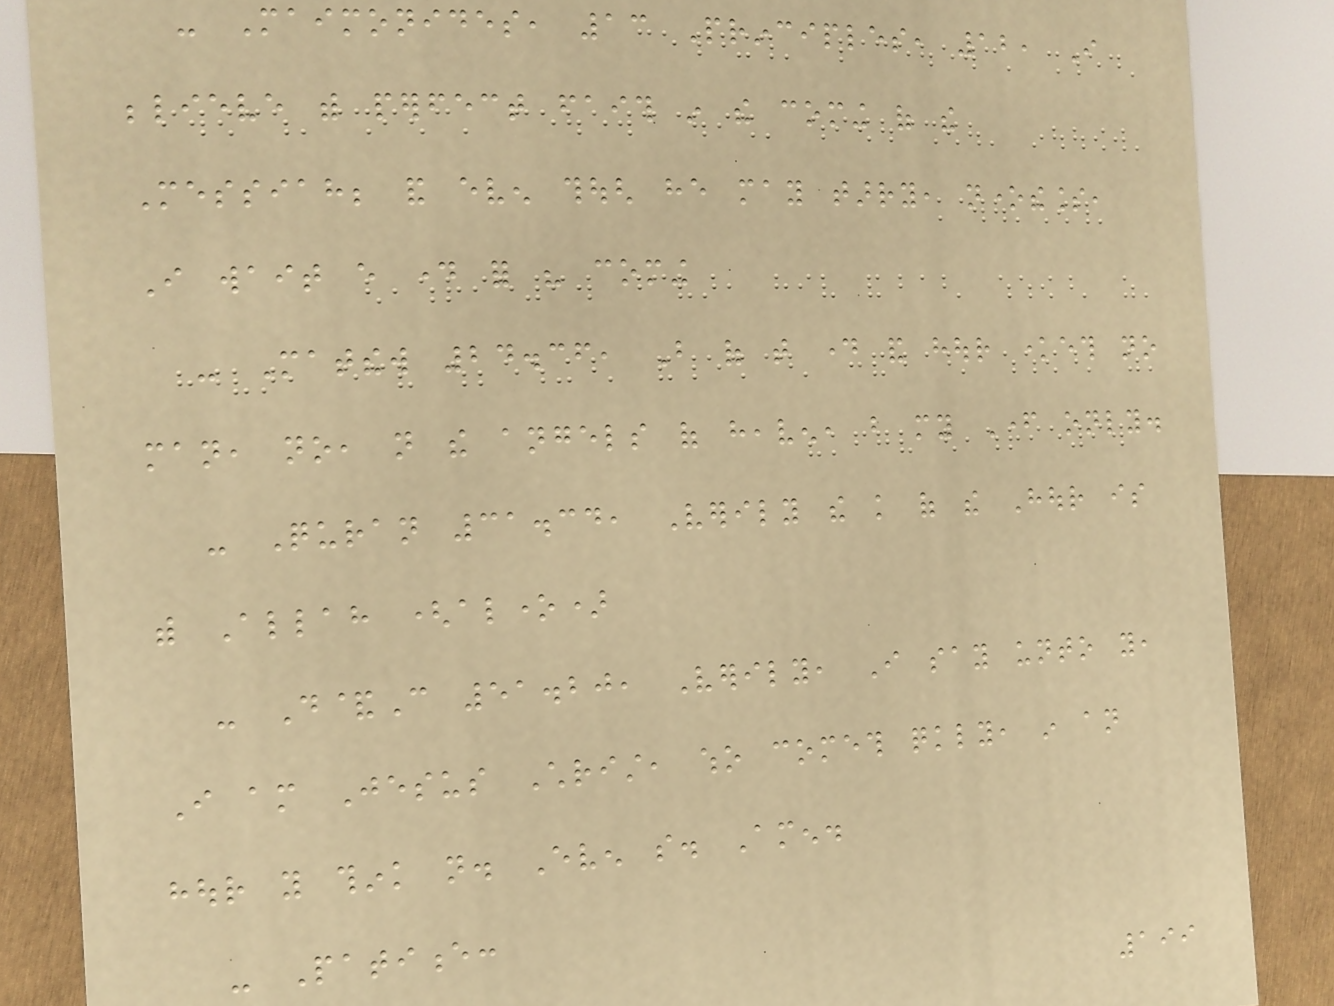- Maimonides, 13 Principles, 12, I
believe with perfect faith in the coming of the
Messiah; and even though he may tarry, nonetheless,
I wait every day for his coming
- Matthew 24.36, But of that day and hour knoweth no
man, no, not the angels of heaven, but my Father only.
- Quran 31.34, Verily the knowledge of the Hour is
with Allah (alone)
- D&C 51.20, Verily, I say unto you,
I am Jesus Christ, who cometh quickly, in an
hour you think not. Even so. Amen.
- Patience:
199
